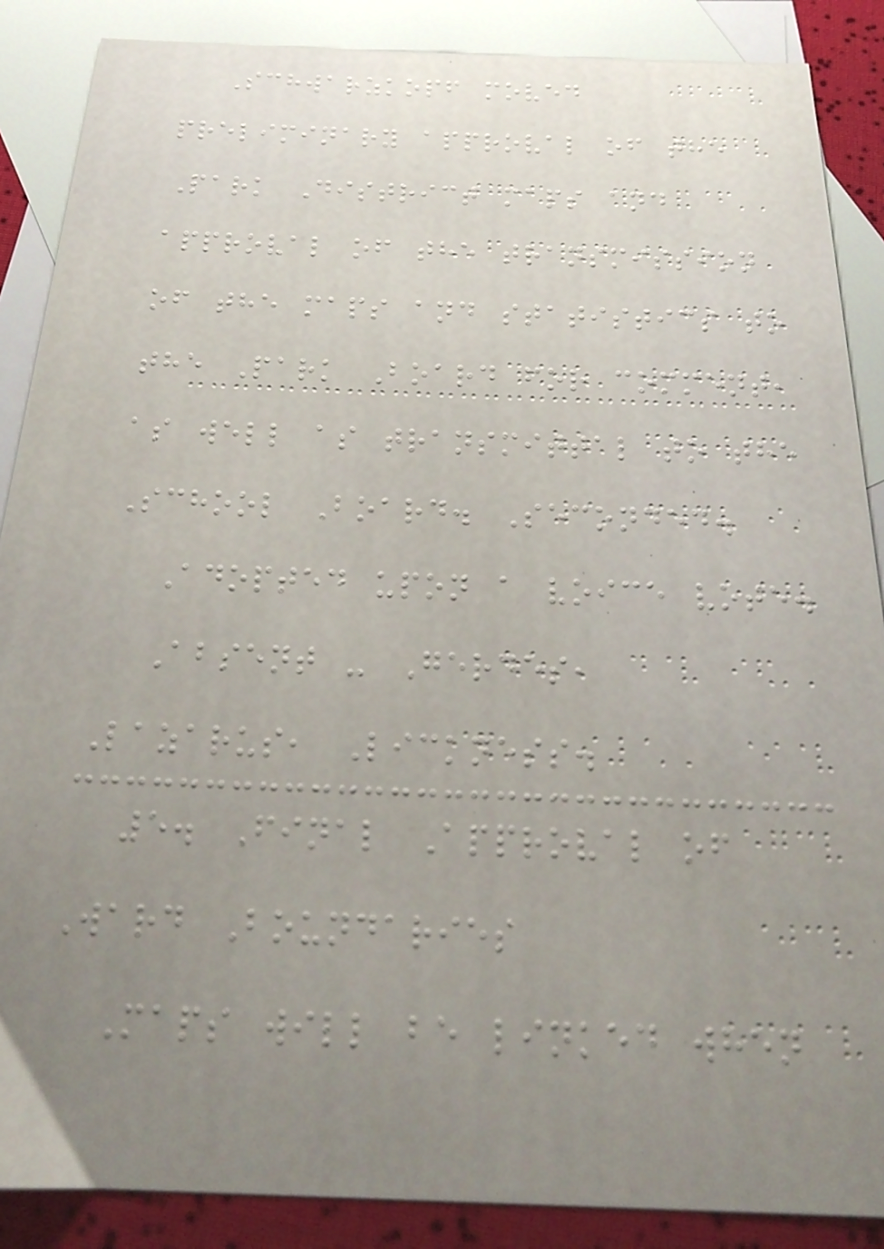Schwarzkopf moved
preliminary approval of the
Park District maps and
approval of the transmission
of the maps and statistics to
the Park Board for comment,
as well as transmittal to the
School Board. Seconded.
Adopted upon a voice vote.
Absent - Gerdes,
Lazarus, Lickness.
5. Final Approval of
Ward Boundaries
Maps will be linked when
